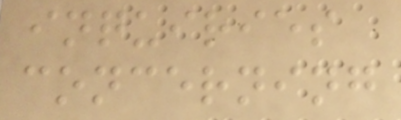inquiries
concerning
